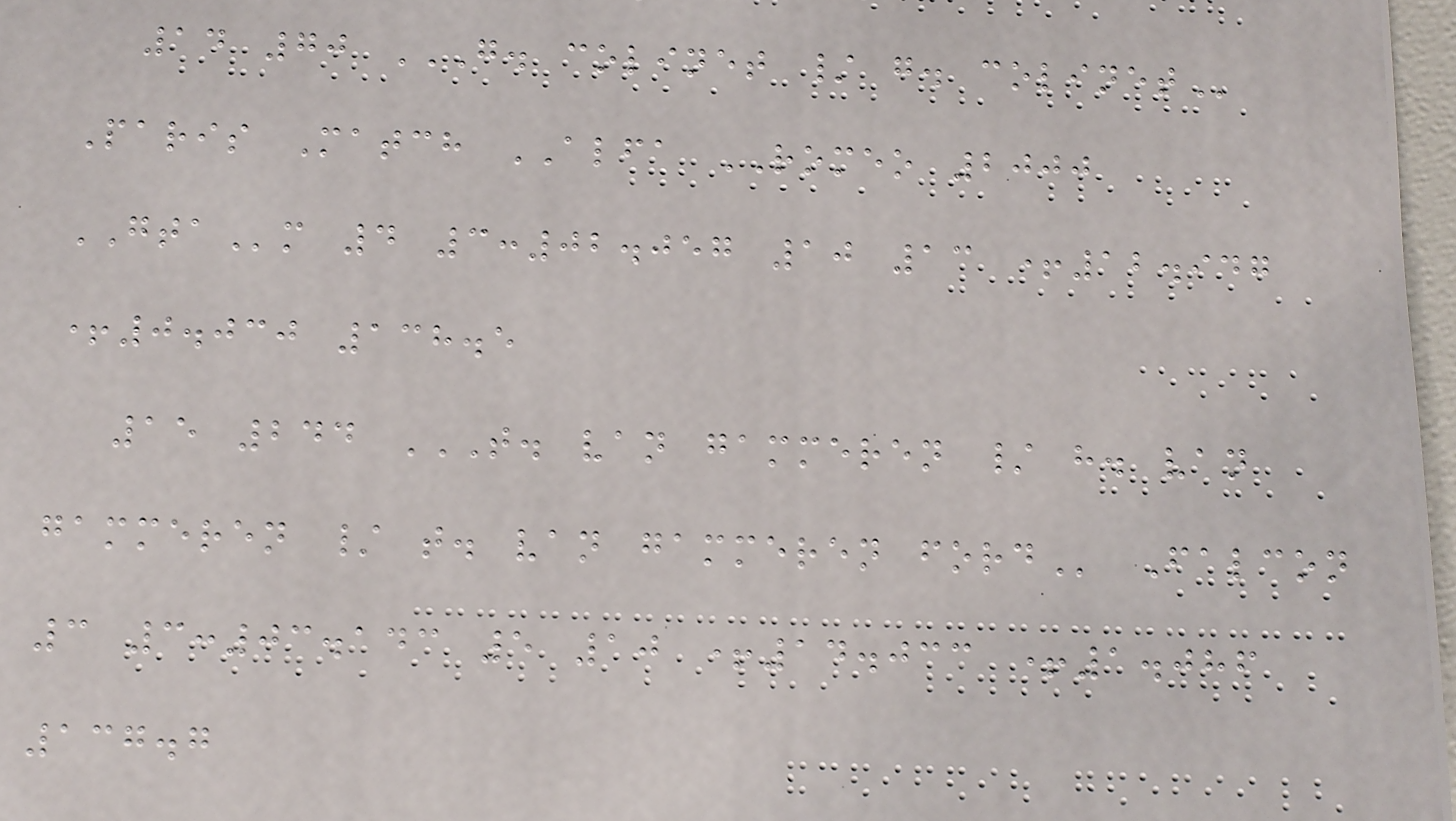14 70 G. COLINET / G. COLINET
Paris Match ALFA ROMEO 2000
GTAm 4 3:02.057 10 13 +12.947
+0.030 138.5
15 244 T. VAN GAMMEREN / H. VAN
GAMMEREN / T. VAN GAMMEREN FORD Falcon
3 3:03.143 5 10 +14.033 +1.086
137.7
